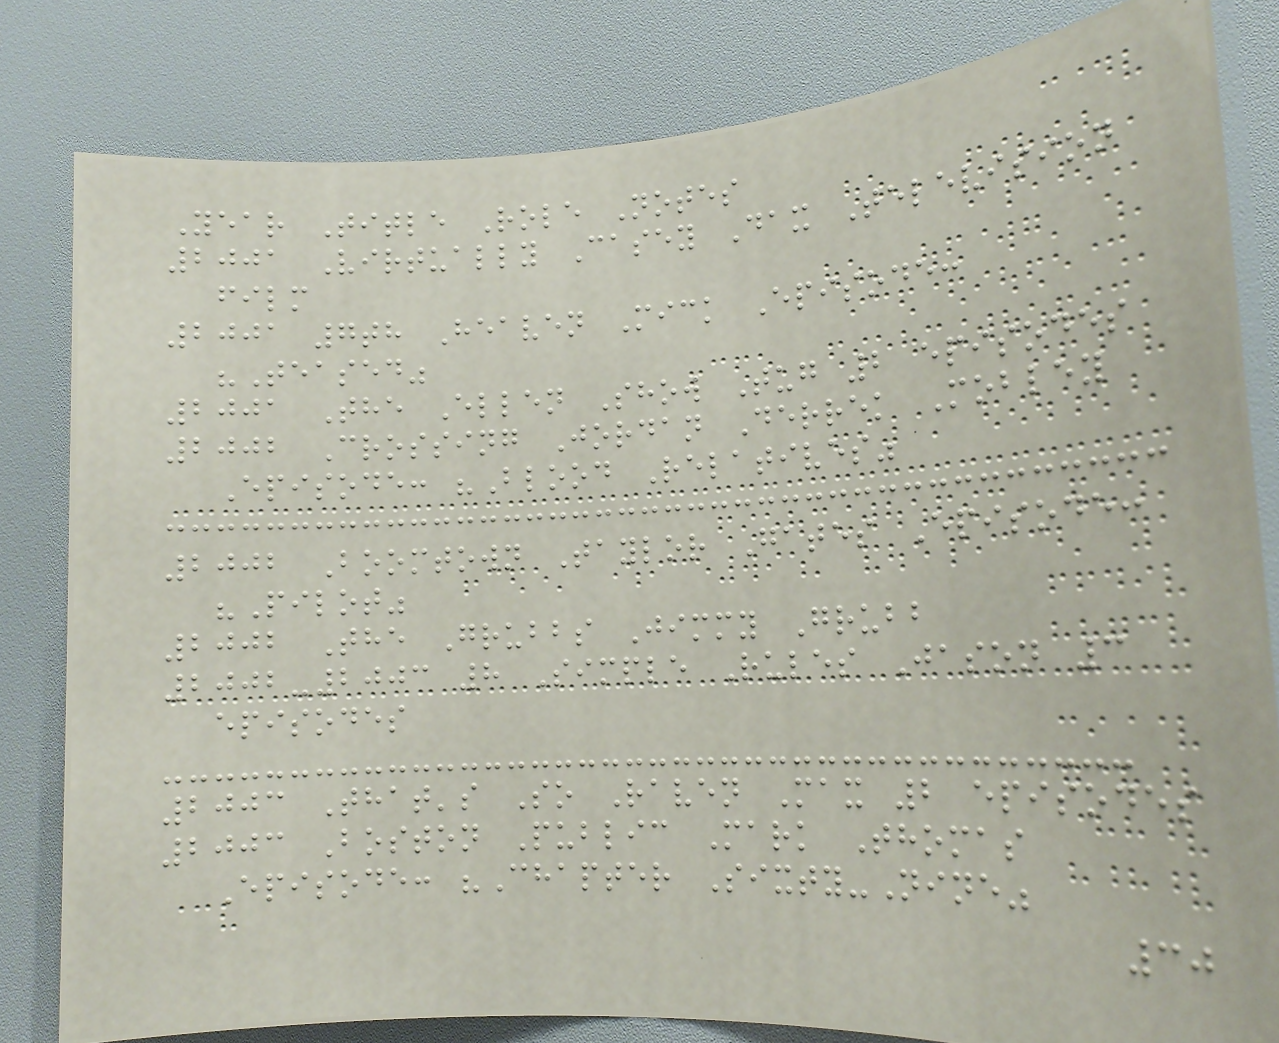Year Title Role Notes
2001 Virtually Casey Dax Television
film
2001 7th Heaven Mick Episode:
"Teased"
2001 The Ellen Show Tug 2 episodes
2002 Crossing Jordan Derrek Mobley
Episode: "Blood Relatives"
2002 Boomtown Taylor Gates Episode:
"Pilot"
2002 The Grubbs Jimmy Grubb
2002-2003 8 Simple Rules Jason 3
episodes
2003 That's So Raven Max 2 episodes
2003 Boston Public Mark Thomas
Episode: "Chapter Sixty-Nine"
30
